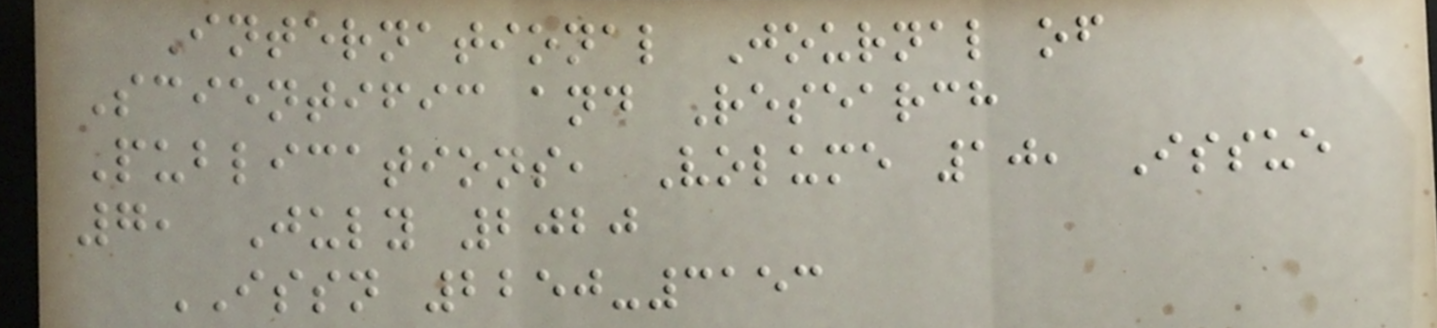International Journal of
Scientific and Research
Publications, Volume 10, Issue
7, July 2020
ISSN 2250-3153
